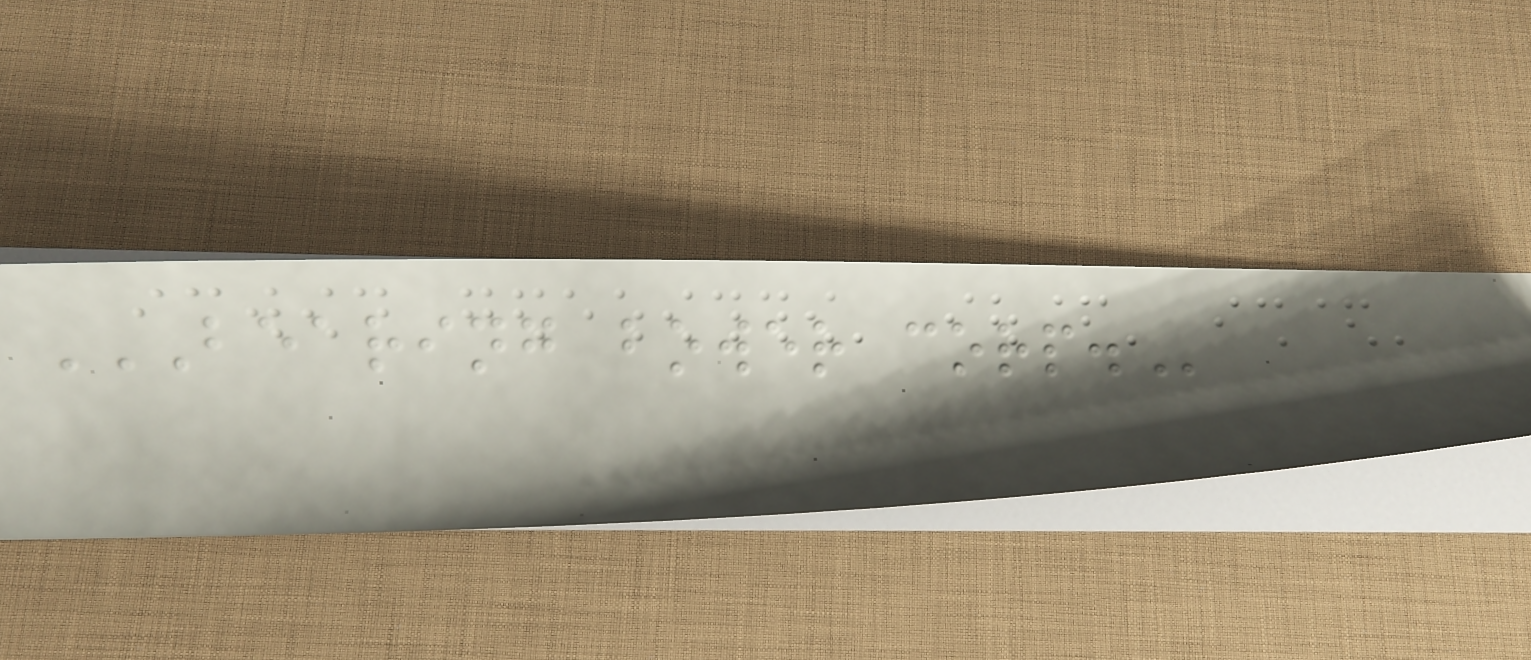BEARING BOWER CORP.
